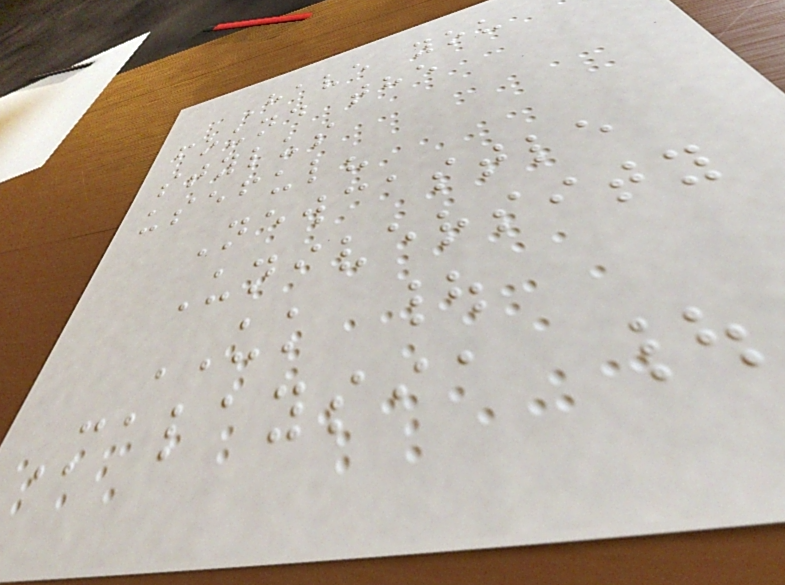Have you
found the
stylus
useful?
Newcastle
University
UK |
Malaysia |
